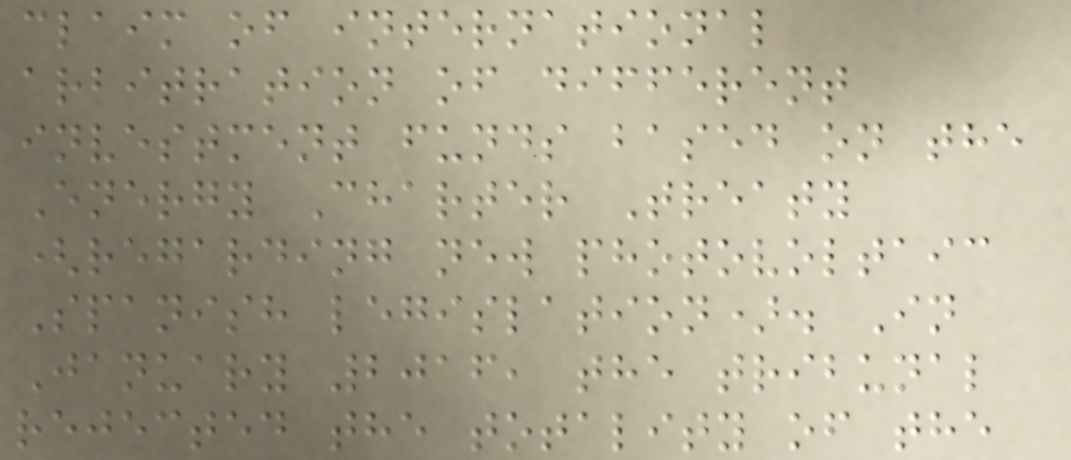claim of international
arbitration of different
investment funds based on the
Energy Charter Treaty
(regarding new photovoltaic
Spanish legislation). In
January 2016, the tribunal
rejected the totality of the
